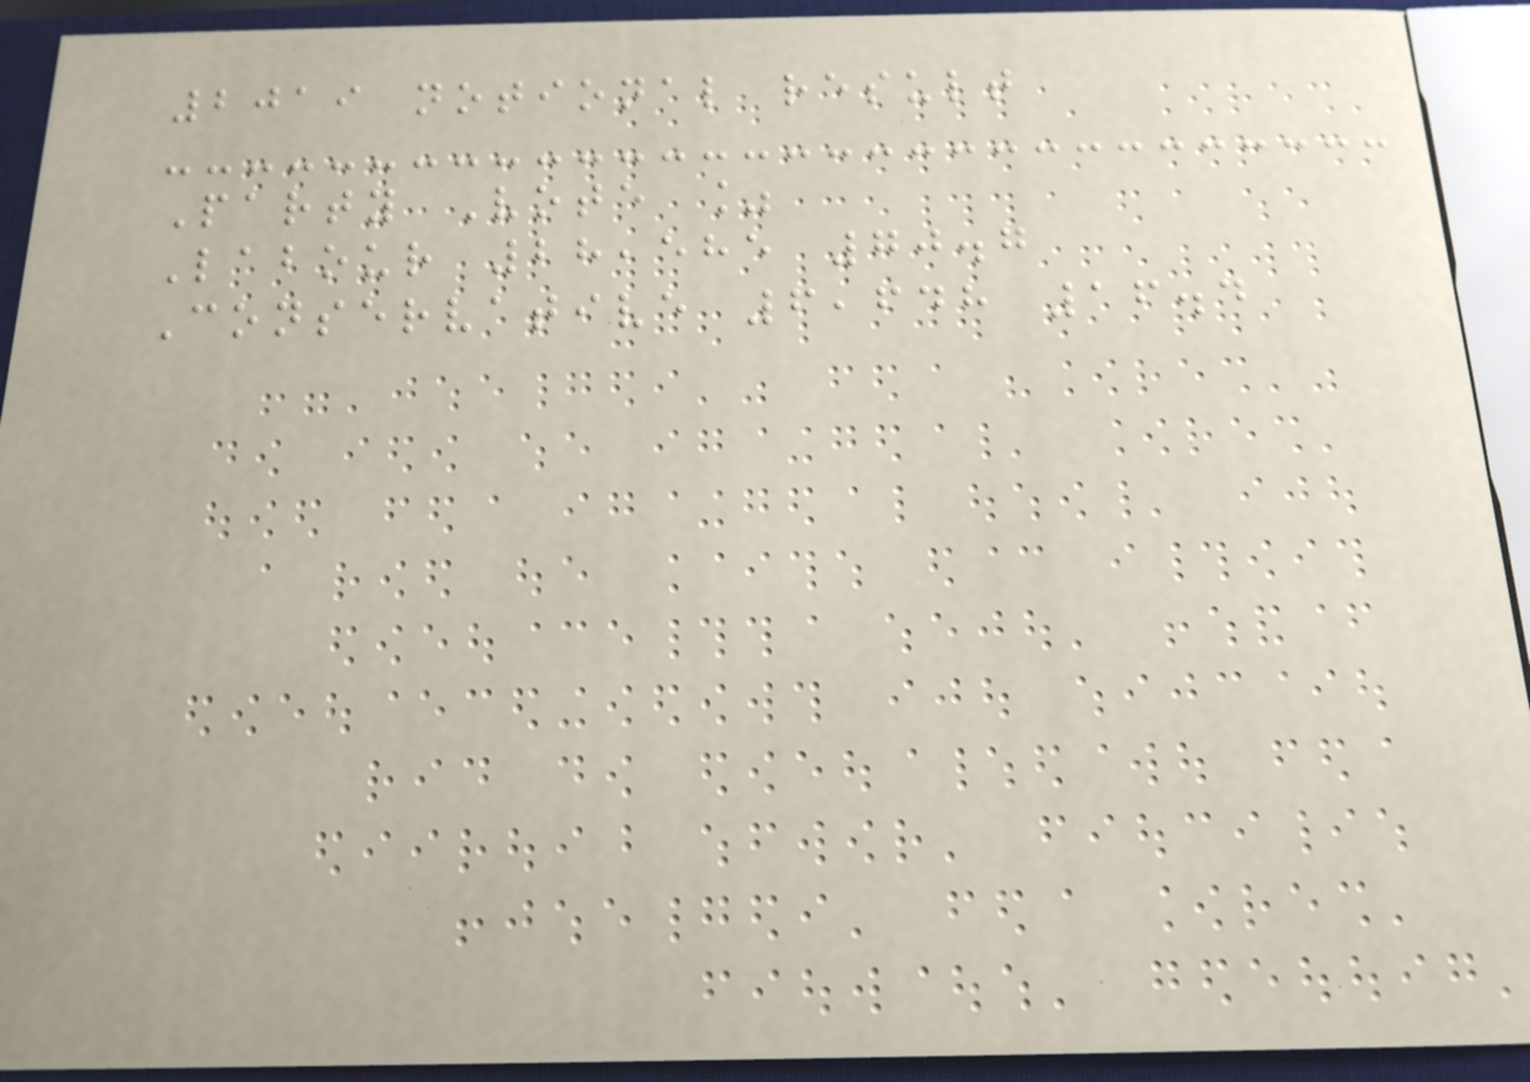2019 notional result
Party Vote %
Labour 28,585 70.7
Conservative 6,648 16.4
